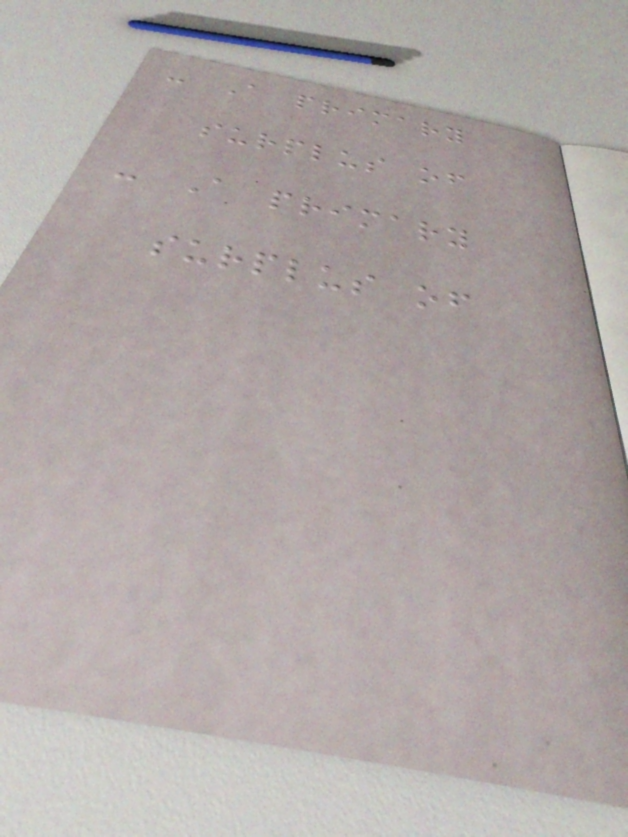- A primary
surplus of
- A primary
surplus of
